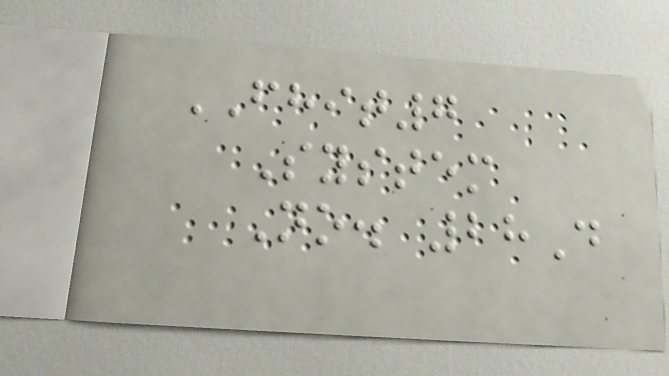FHIT7
System
No. 28D
